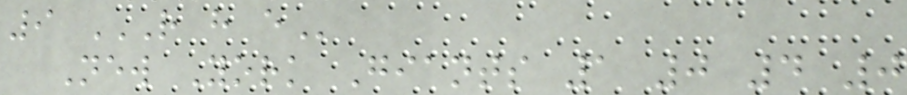9 R H E
New York Giants 1 0 4 0
